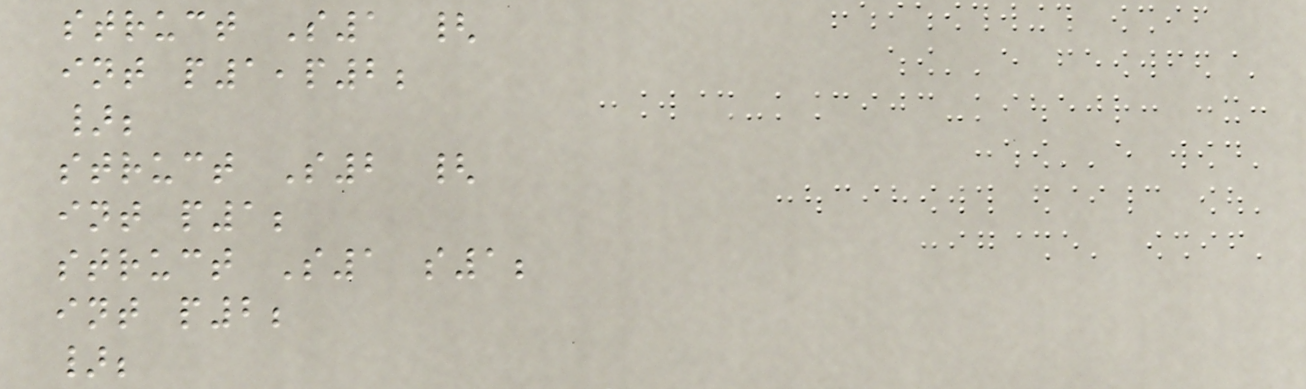struct S1 {
int p1,p2;
};
struct S2 {
int p1;
struct S1 s1;
int p2;
};
